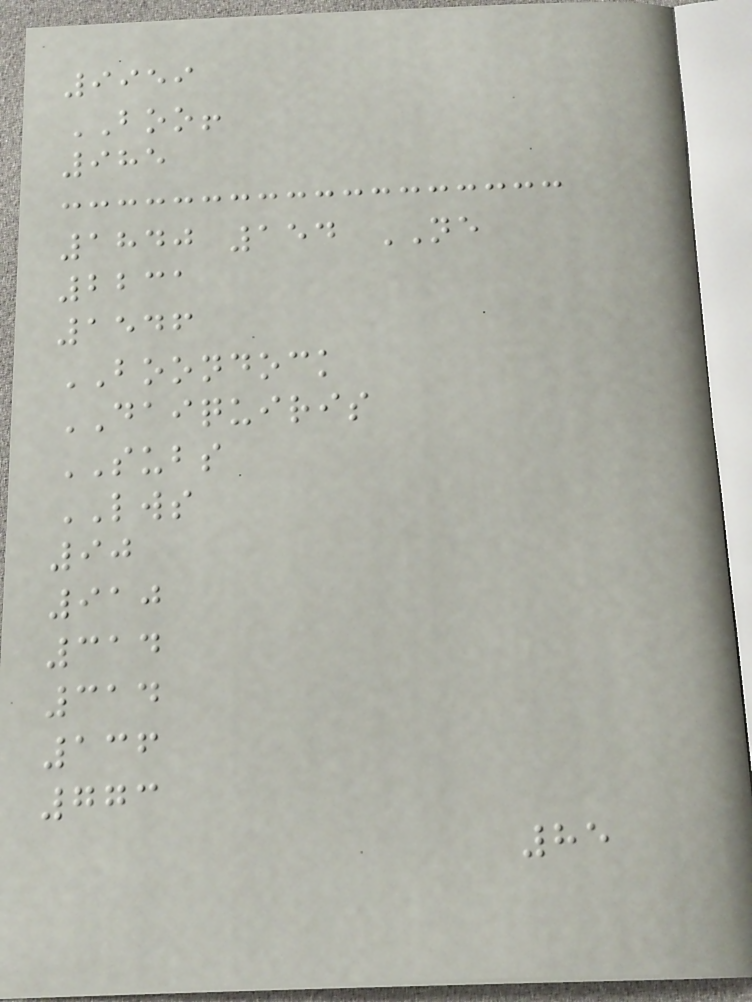9959
BOO!
985
1840 154 NE
2231
1546
BOONDOCK
DAIQUIRIS
SUBS
LWS
90
910
314
314
136
773
85
